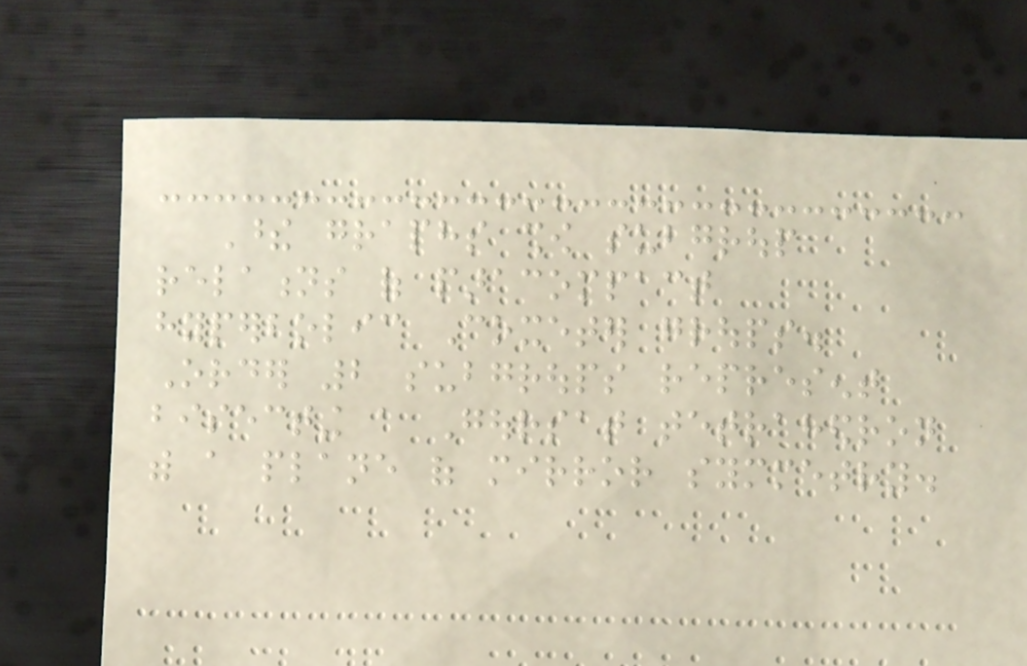These graphs show subgroup
relations of paracompact
hyperbolic Coxeter groups.
Order 2 subgroups represent
bisecting a Goursat tetrahedron
with a plane of mirror symmetry.
